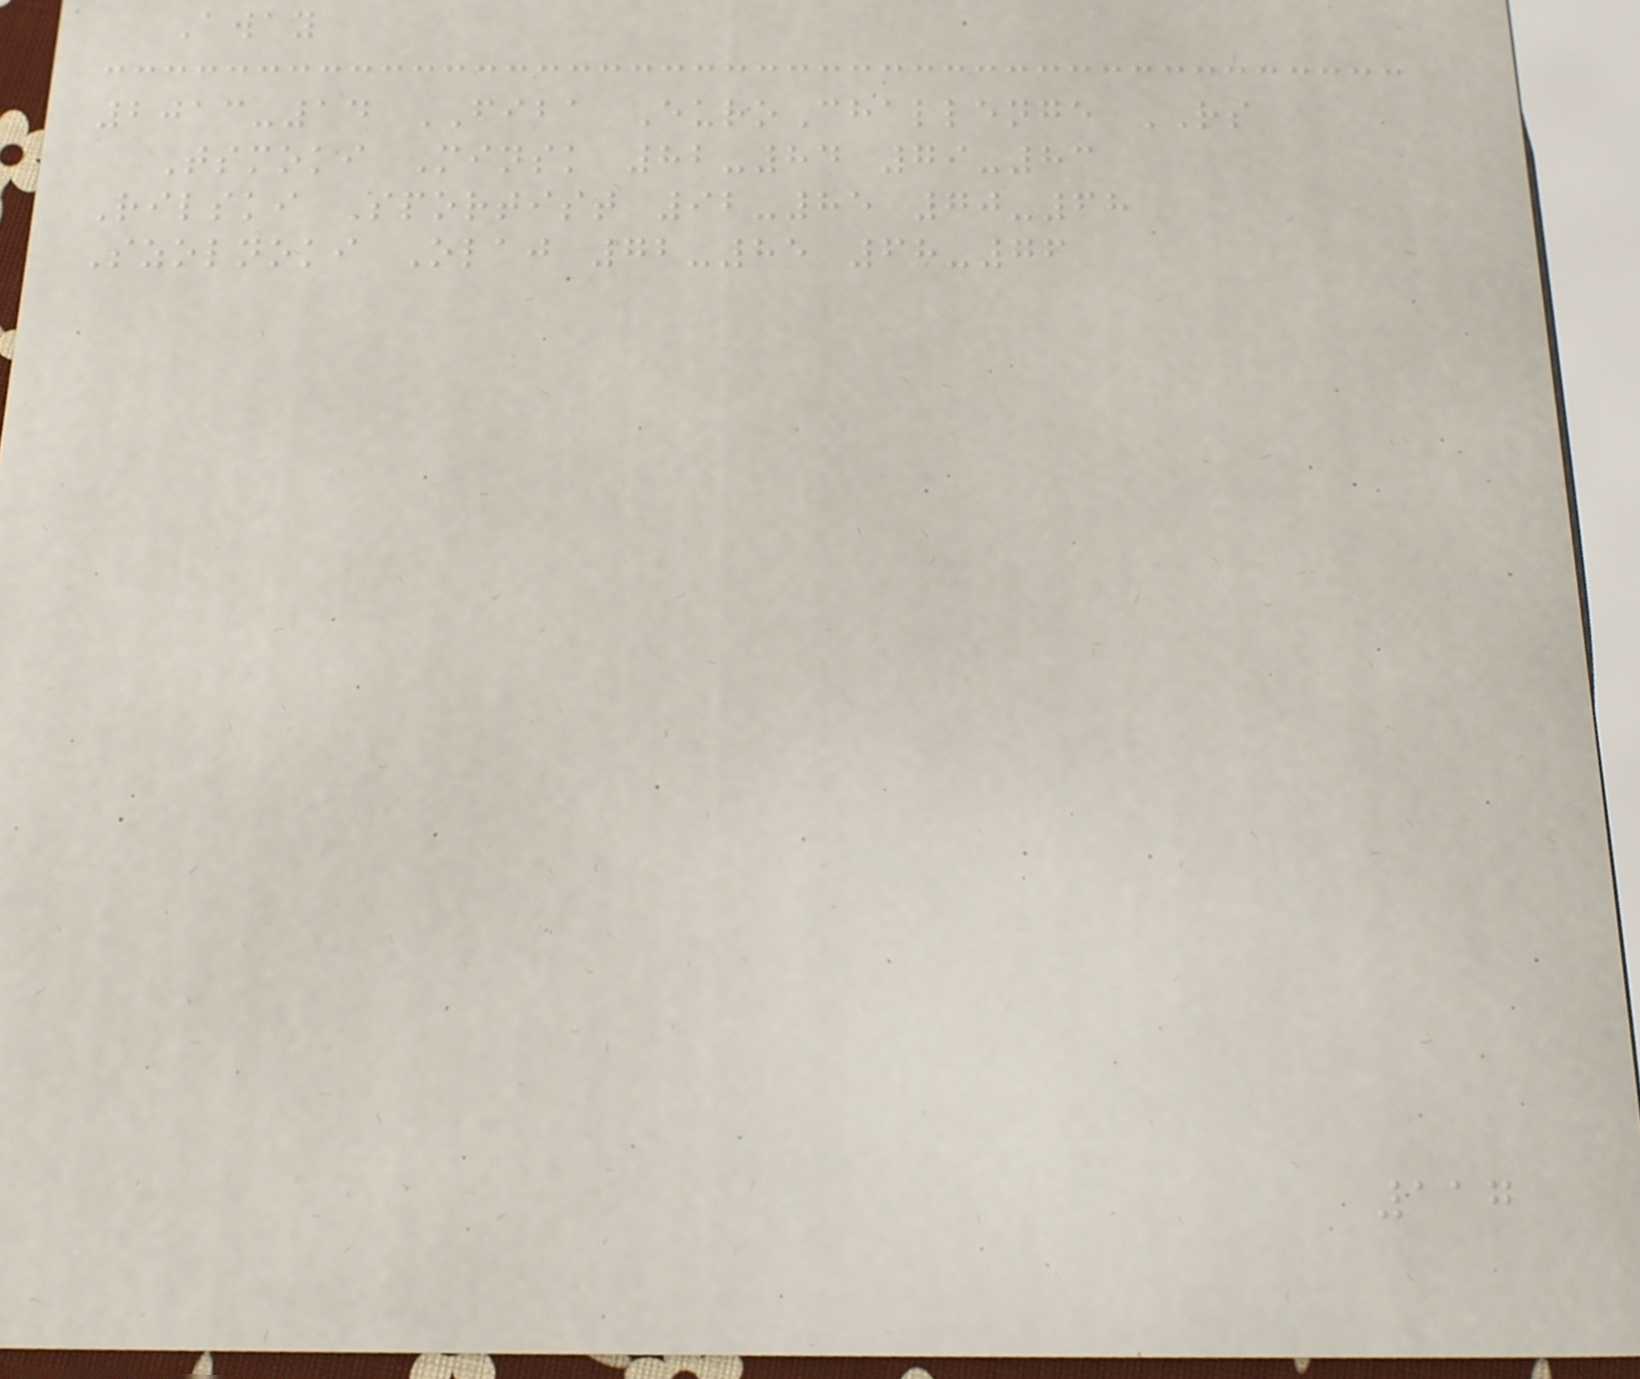Away
2013-14 FIBA EuroChallenge RS
Tsmoki Minsk 82-84 79-83
Rilski Sportist 92-85 70-68
Szolnoki Olaj 72-85 68-76
117
